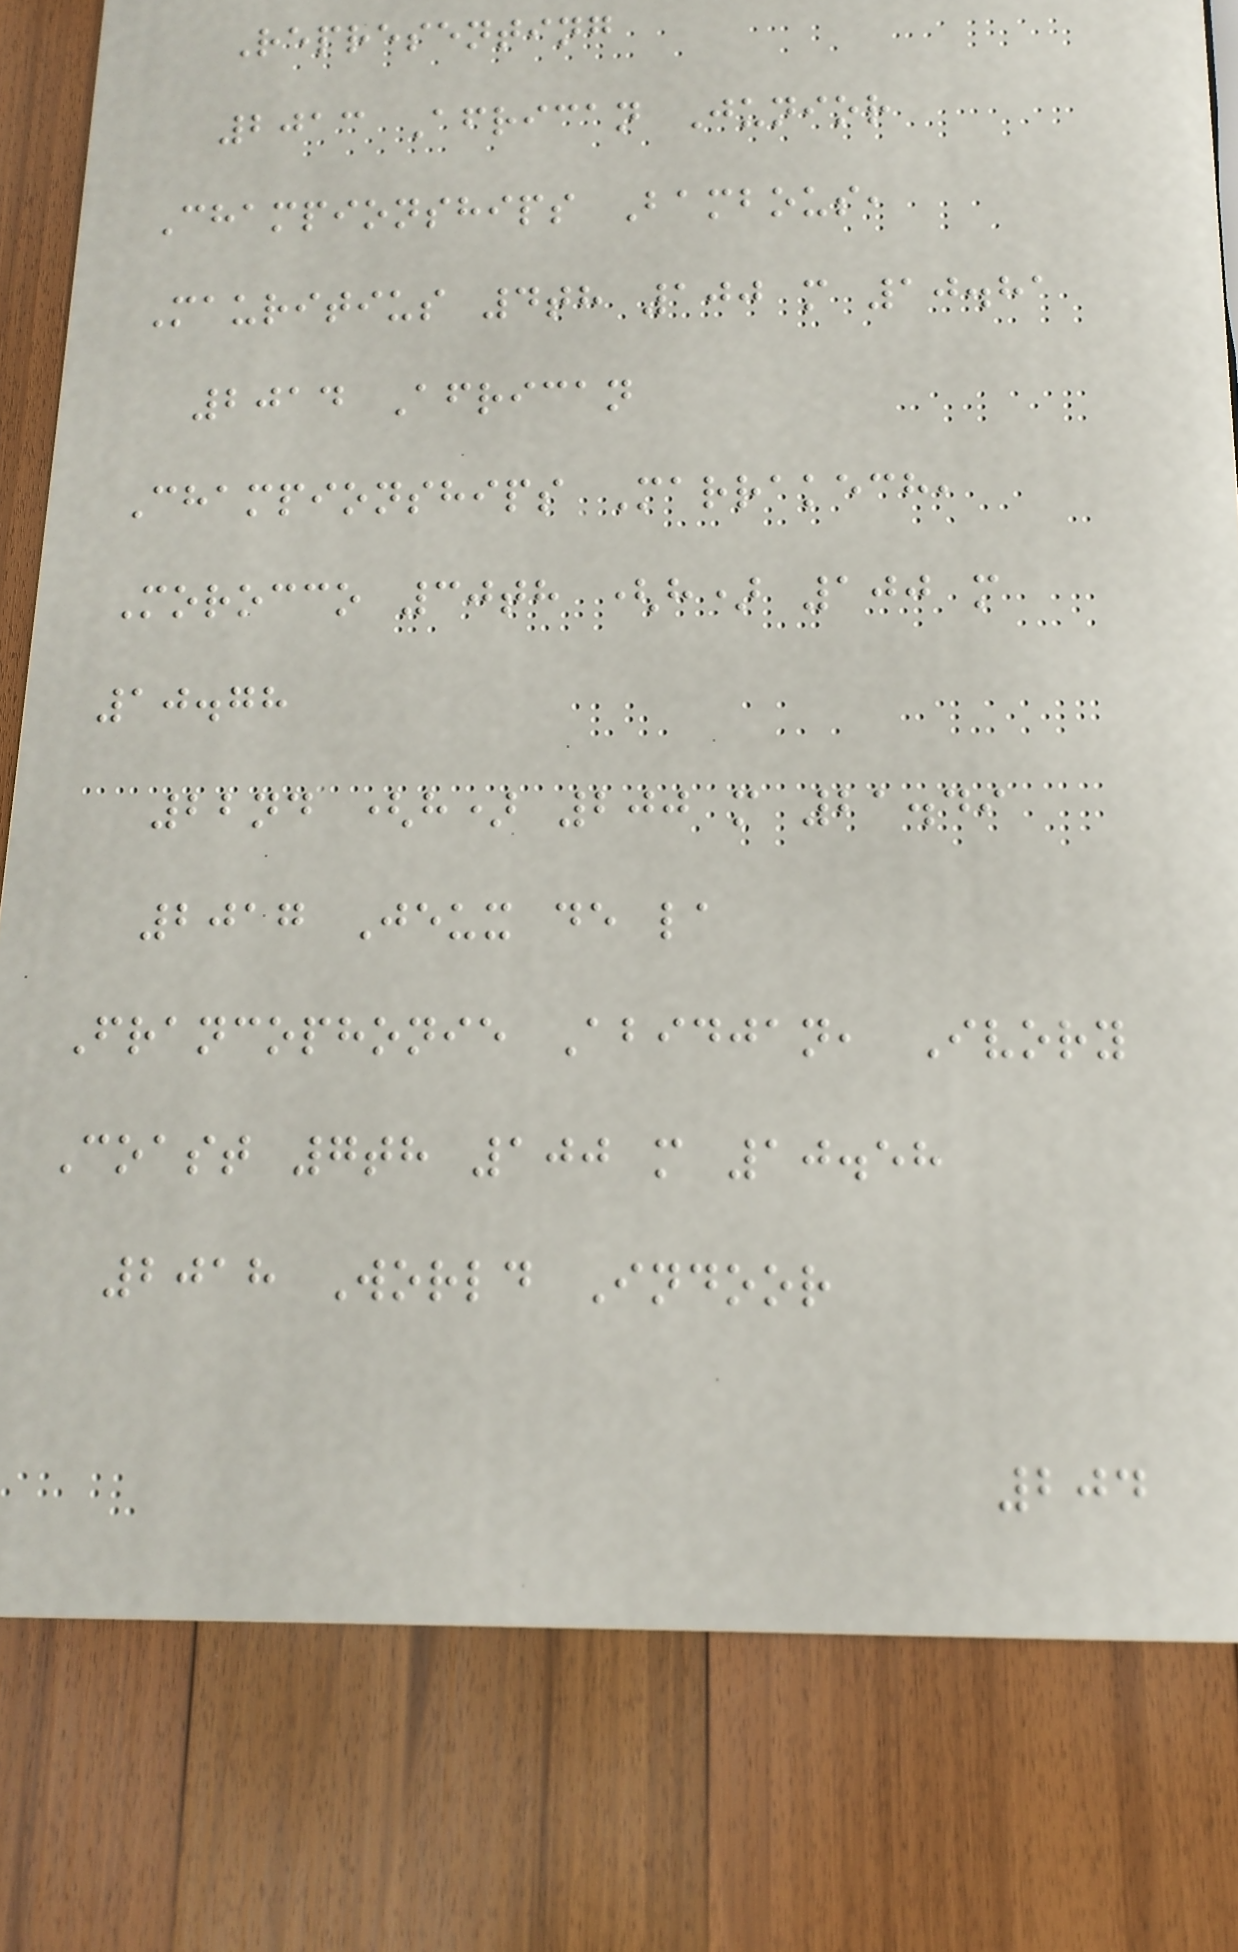Representing
2013 African Junior
Championships Bambous,
Mauritius 4th 100 m 10.81
2014 African
Championships Marrakech,
Morocco 30th (h) 100 m
10.78
22nd (h) 200 m 21.49
2017 Jeux de la
Francophonie Abidjan, Ivory
Coast 7th 100 m 10.58
2018 World Indoor
204
